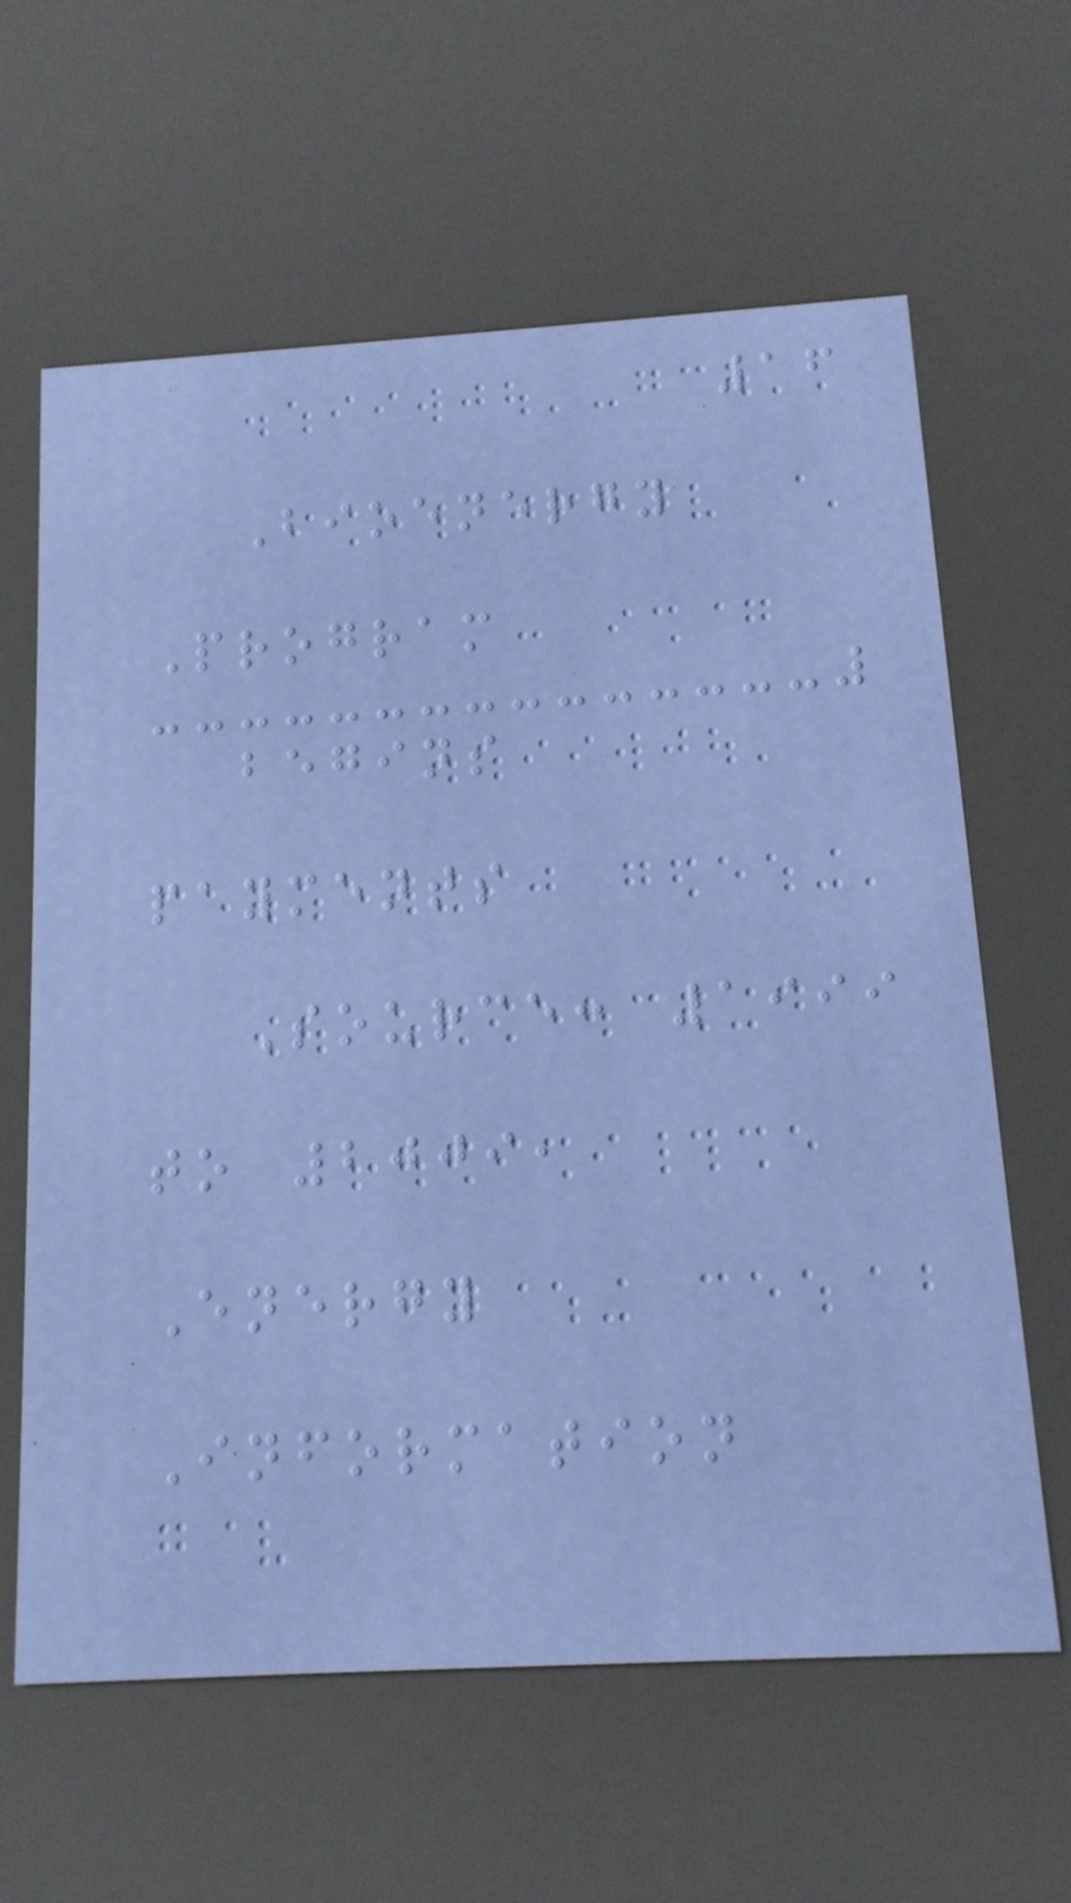16
Bioenergy
Program
begins
payments
Source: 1999
to 2009,
Energy
Information
